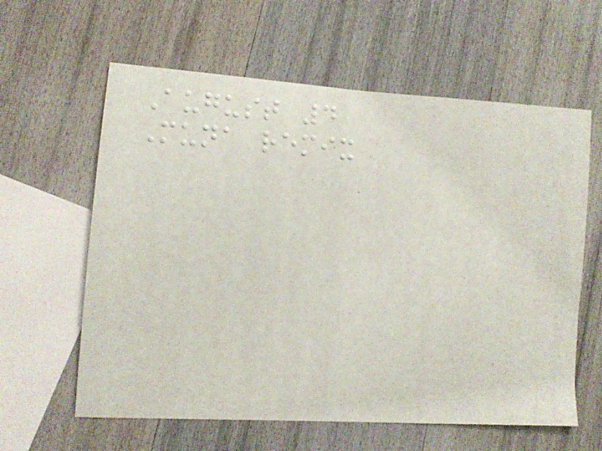August 4
Muna remix
